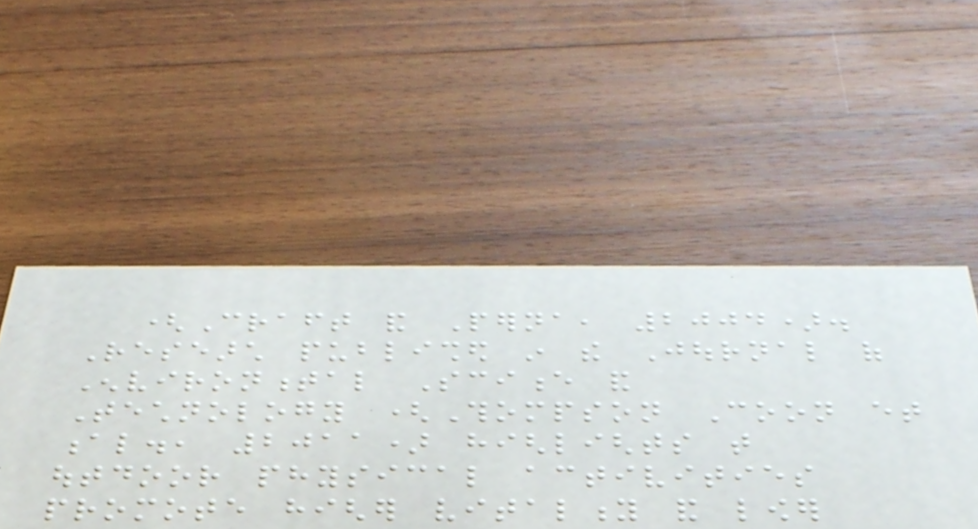(Craft and Perna, 2004).
Research published in the Journal of
Environmental Science and
Technology (Thompson Coon et
al., 2011) highlights that
outdoor physical activities
promote higher vitality and lower
